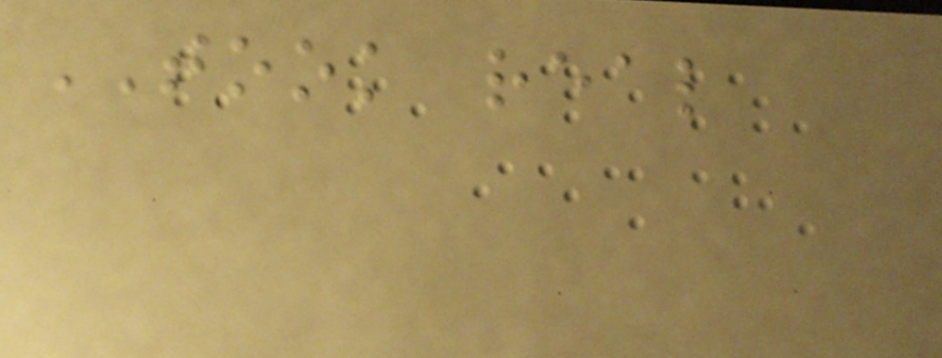TOOK real
